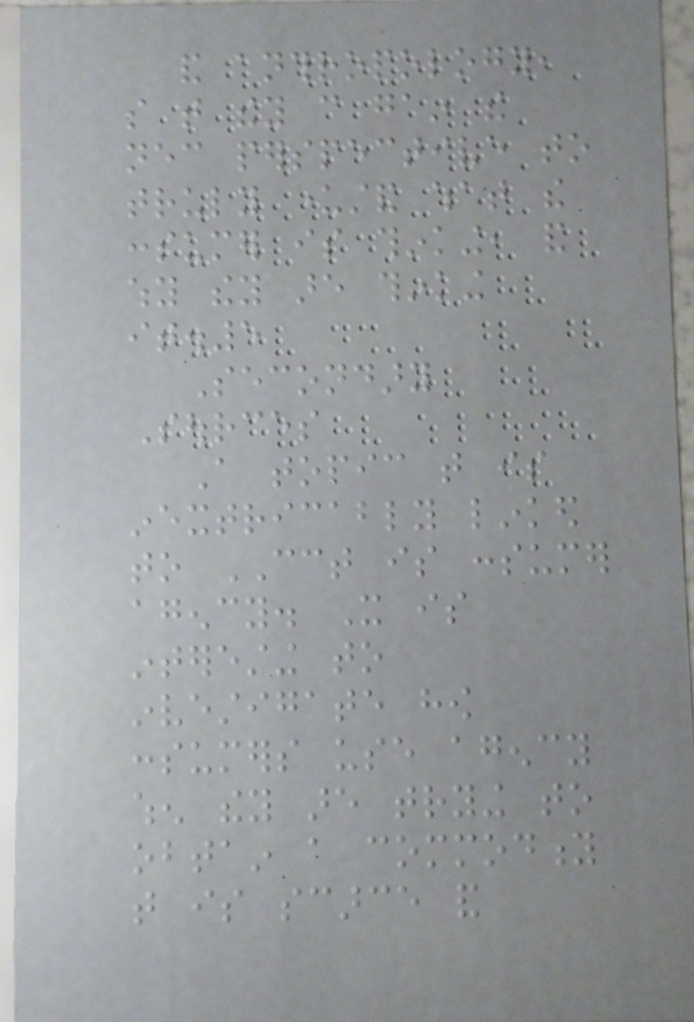and anthropology,
so that they can gain the
necessary perspective to
truly understand what the
consumer is thinking, and
why they are thinking
it.5
Secondary
Sources
A topic that is
inextricably linked
to CCT is consumer
agency. It is
interesting to
investigate how
consumers use agency
when they are trying to
obtain a commodity
that is scarce and
